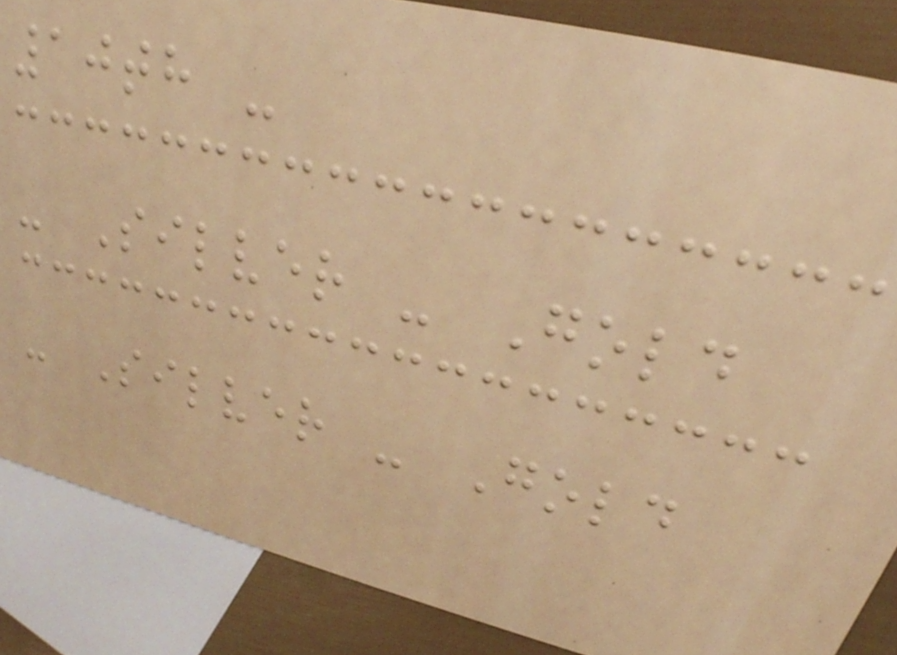10th -
- Silver - Gold
- Silver - Gold
